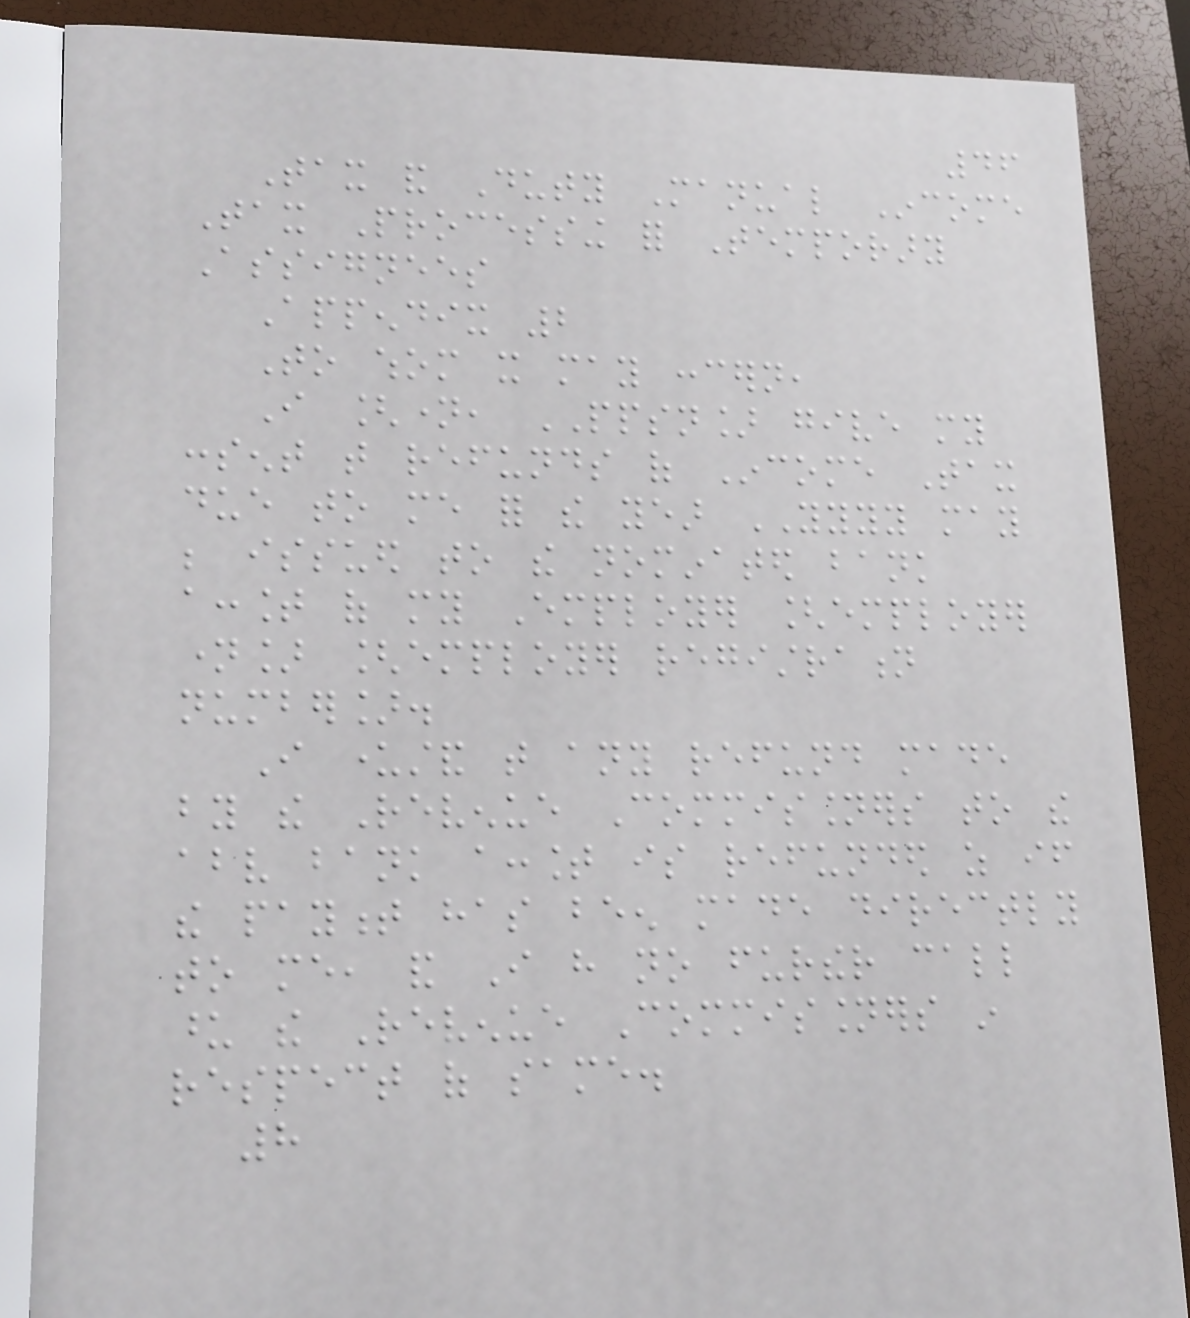46
Tax and Duty Manual Income
Tax Processing for Temporary
Assignees
Appendix 2
To whom it may concern,
I [name, PPSN] give my
consent that refunds of Income Tax
due to me for the year YYYY may
be issued to the nominated bank
account of my Employer [employer
name] [employer registration
number].
I understand that any refund made
by the Revenue Commissioners to the
above bank account is refunded as if
the payment has been made directly
to me, and I have no further call
upon the Revenue Commissioners in
respect of same.
8
